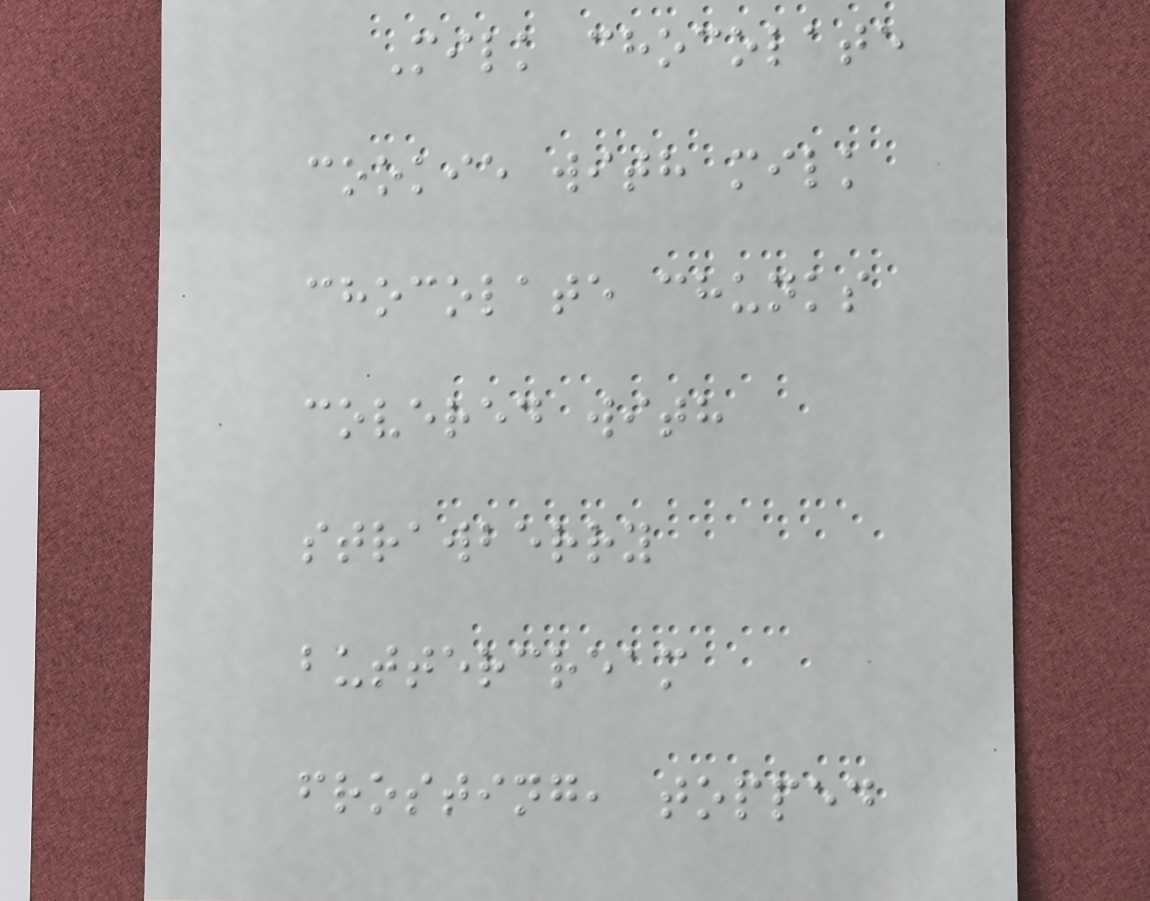Milk chocolate
cookie with milk
chocolate chunks
covered with
strawberry
buttercream
frosting, topped
